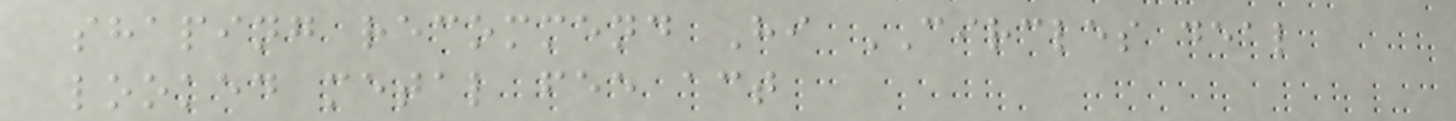shaping recommend Hi CIRCLES deal
looked metal fee act
